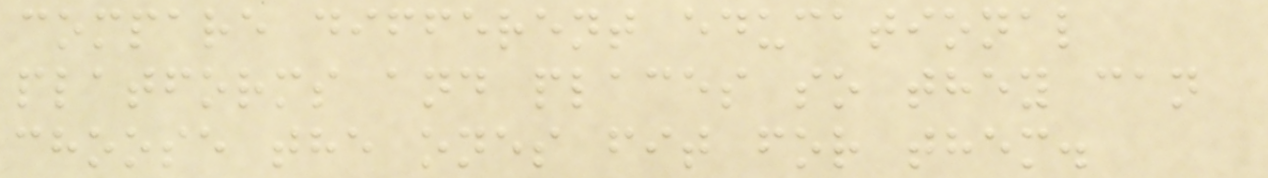compare different educational
platforms and places so they can
choose the ones fit for them.
